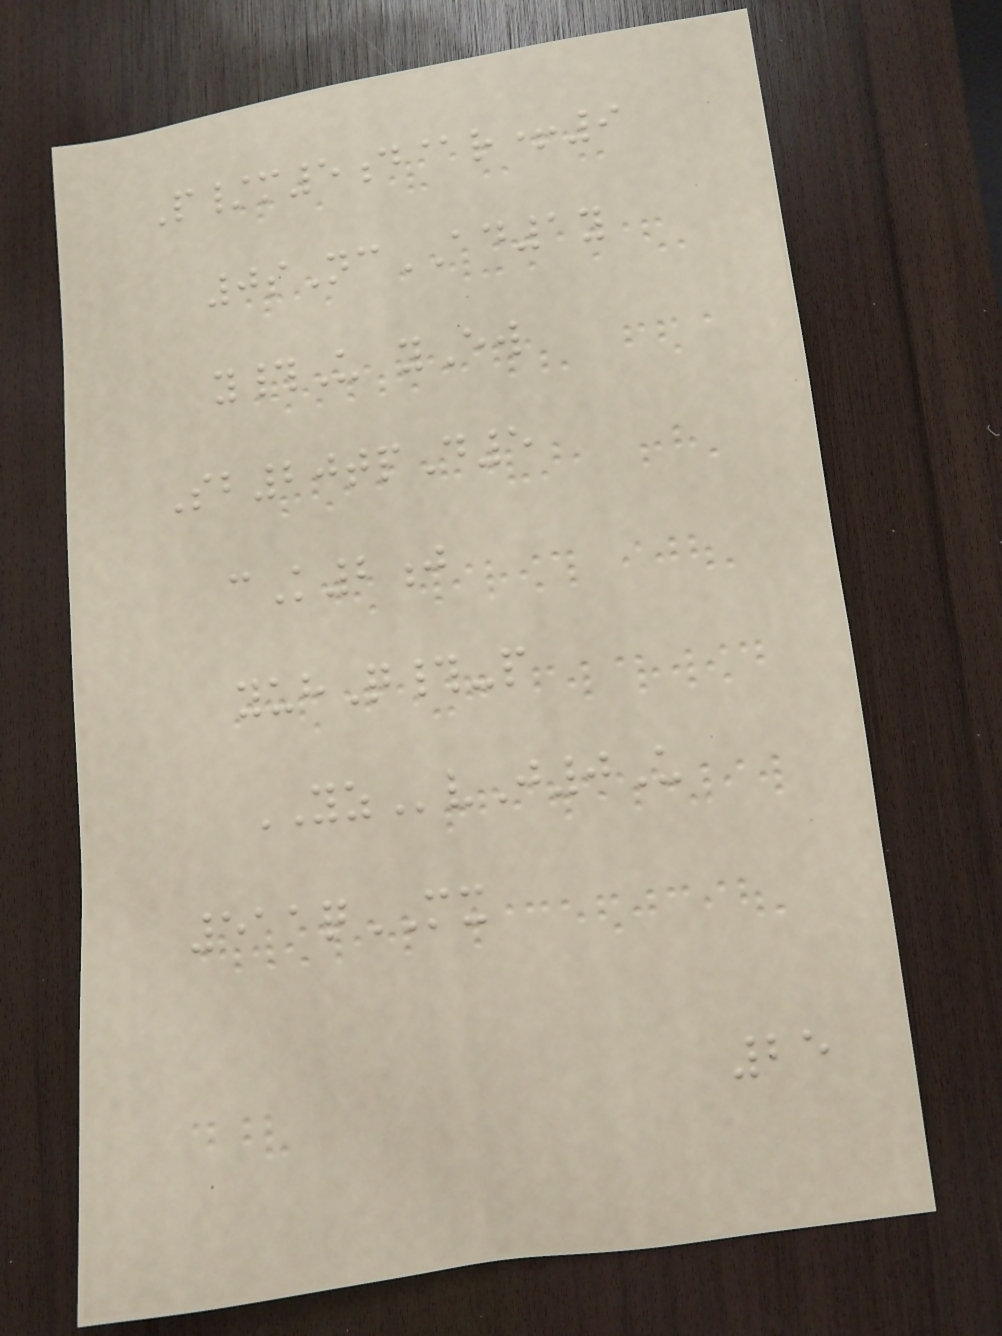P/m5d@r+9
0sNcAD1y
y#U yEw
Sb20tpD5
cK2j
yuhQ#-p
YZvJ0U
511qMX
25
